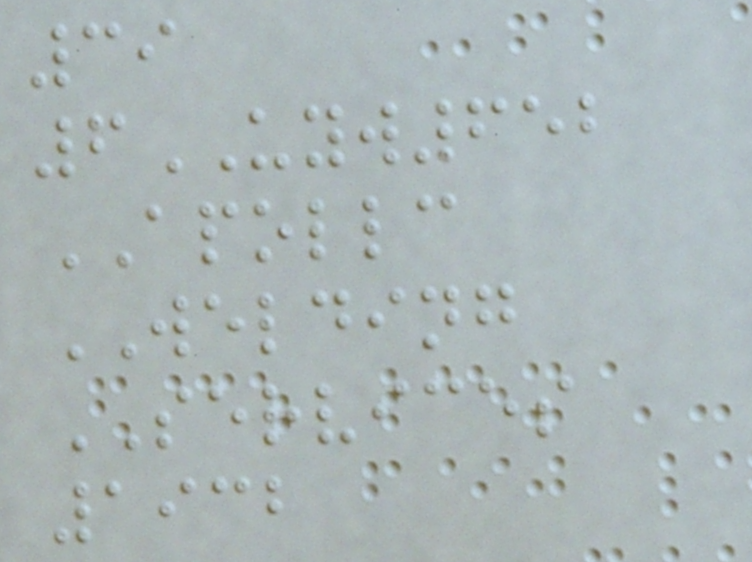39
6UYW652
APOLLC
WELDING
SERVICES
1932
